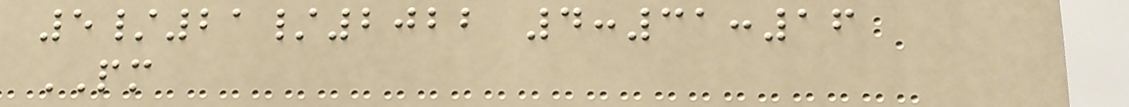5/21/2022 4:31:16
PM
